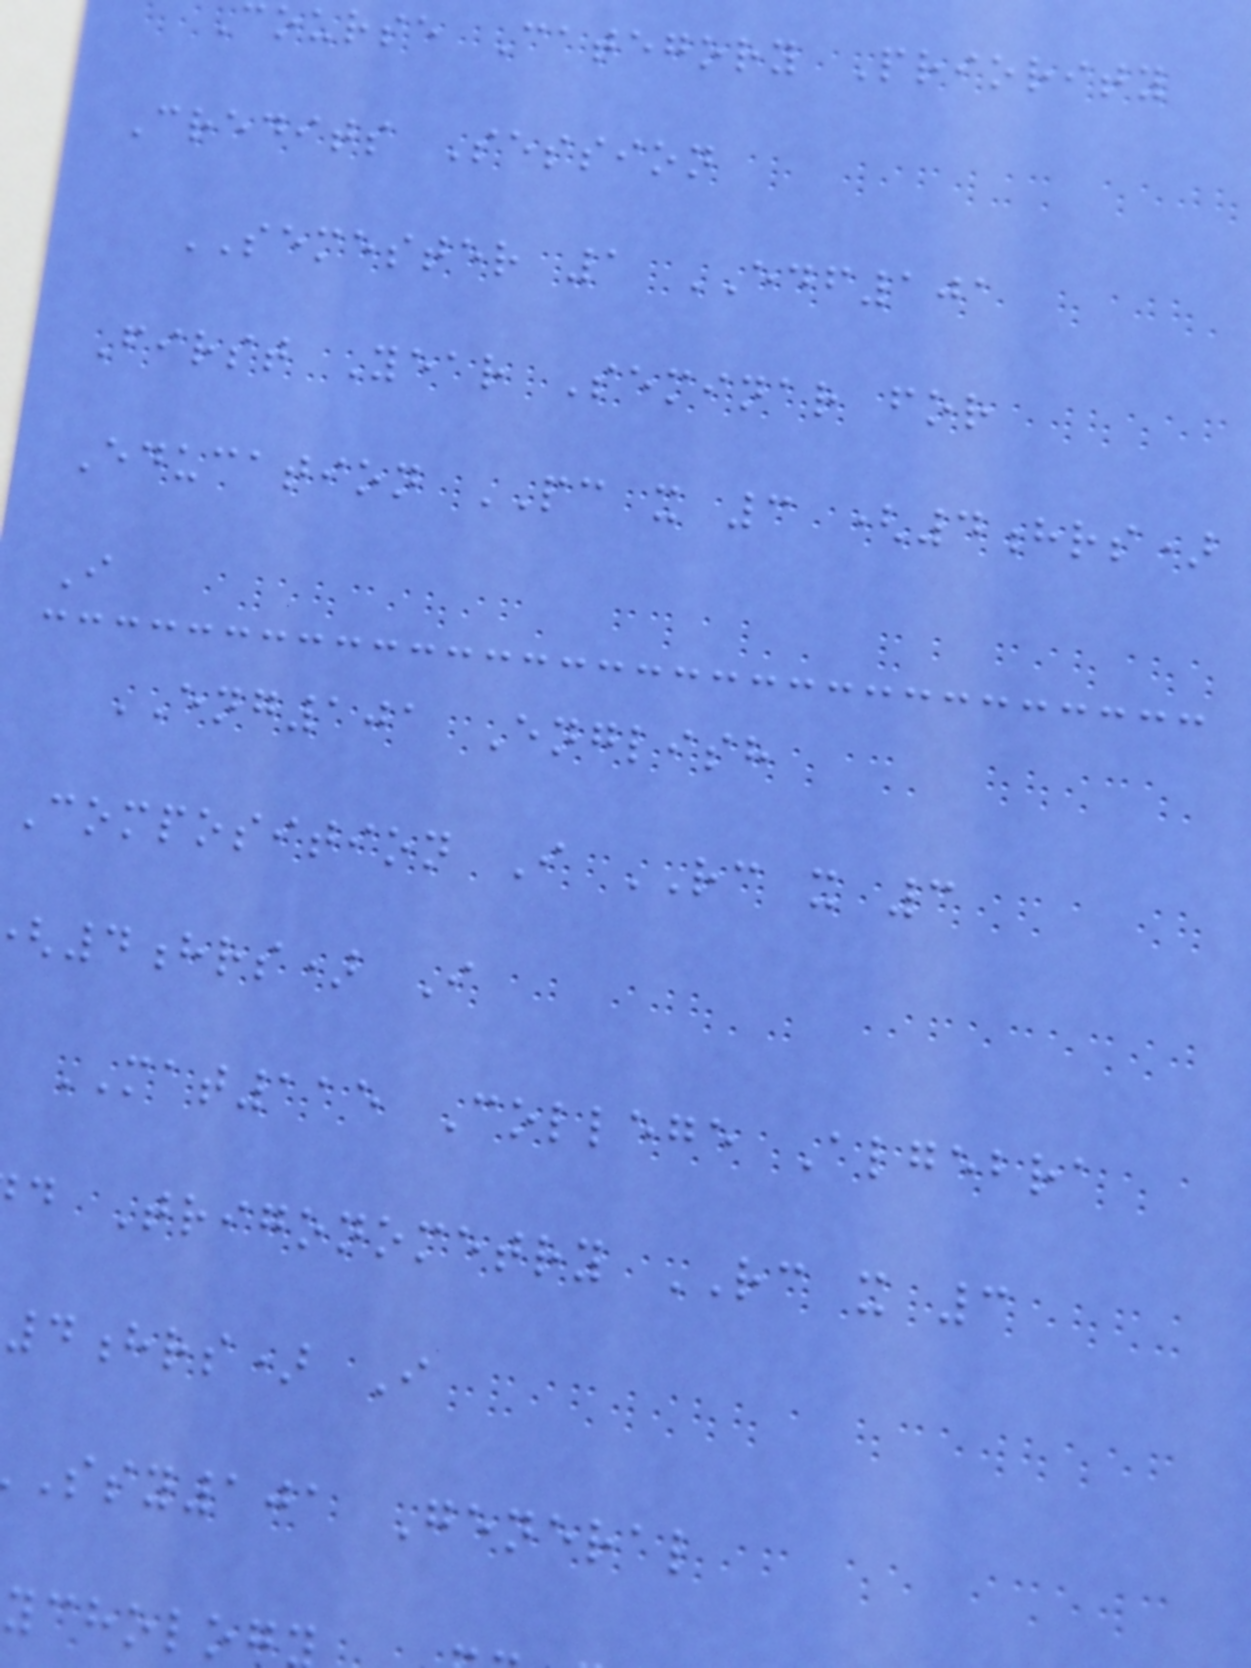course Category Priority
Credits Session
SEMESTER 1 EDF101
First Year Seminar for
Education PC x 3 (4hrs)
I
ENG101 English
Composition I RC x 3
4hrs) I
MAT115 College Algebra
d Trigonometry RC x 3
4hrs) I
ssy101 General
